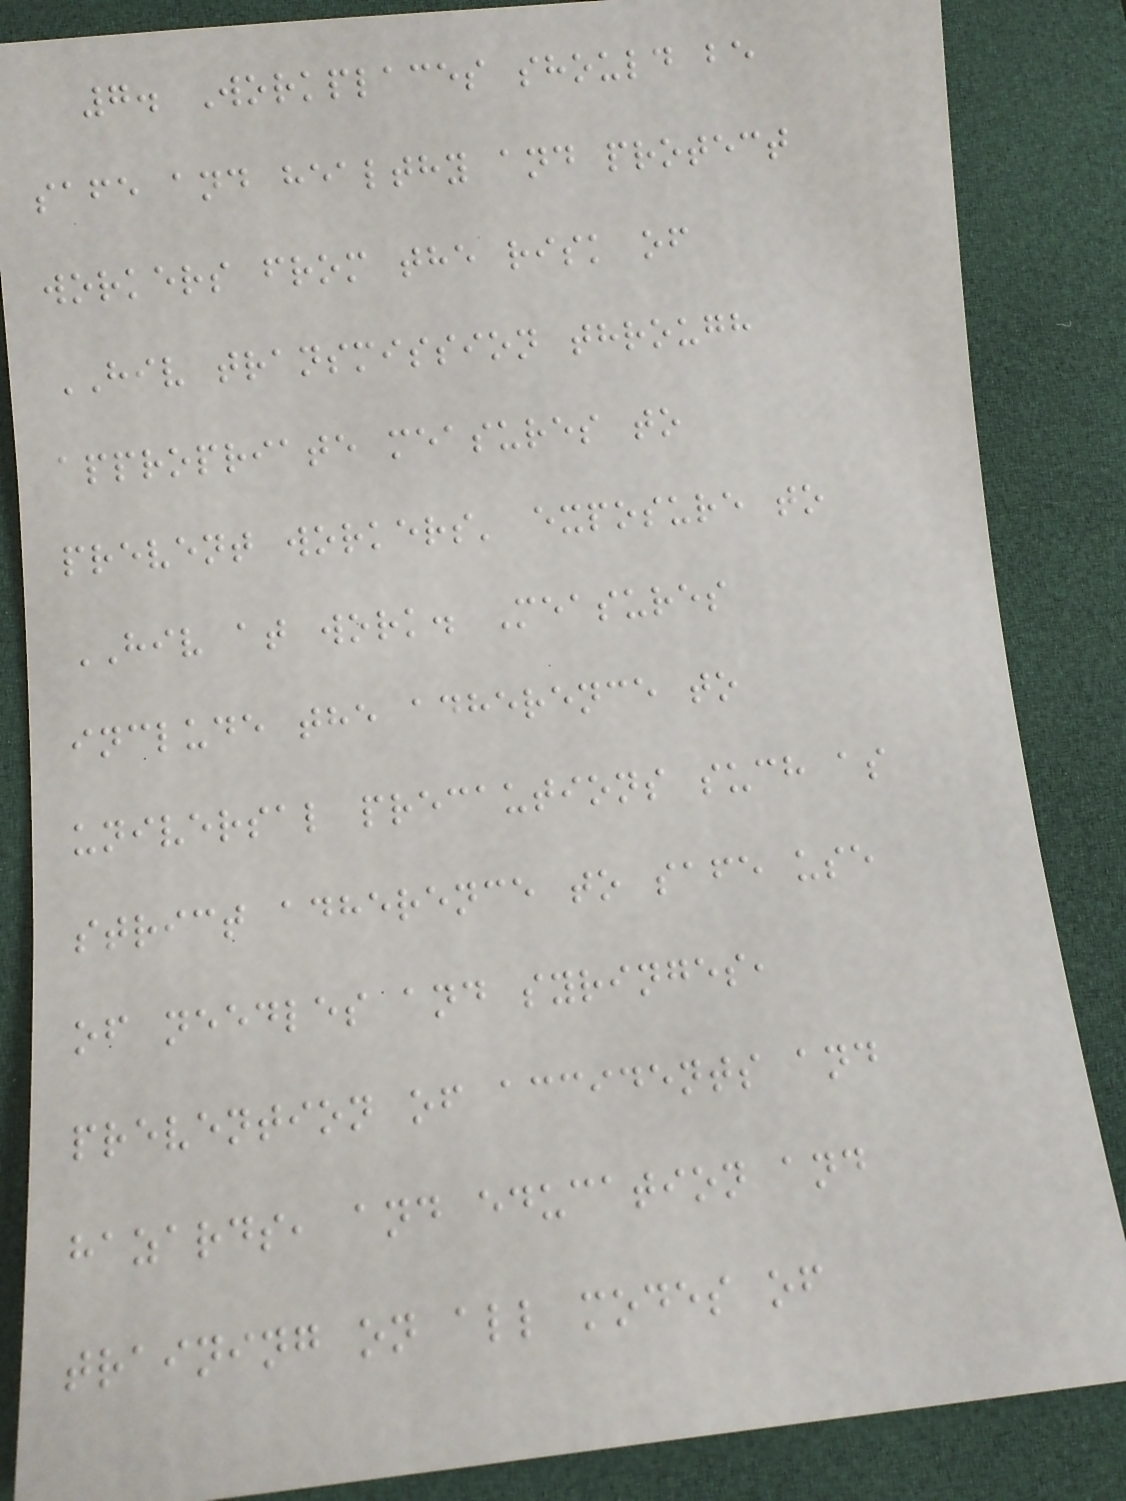7. Workplaces should be
safe and healthy and protect
workers from the risk of
HIV transmission through
appropriate measures to
prevent workers' exposure to
HIV at work. Measures
include the adherence to
universal precautions such as
strict adherence to safe use
of needles and syringes,
prevention of accidents and
hazards, and education and
training on all modes of
